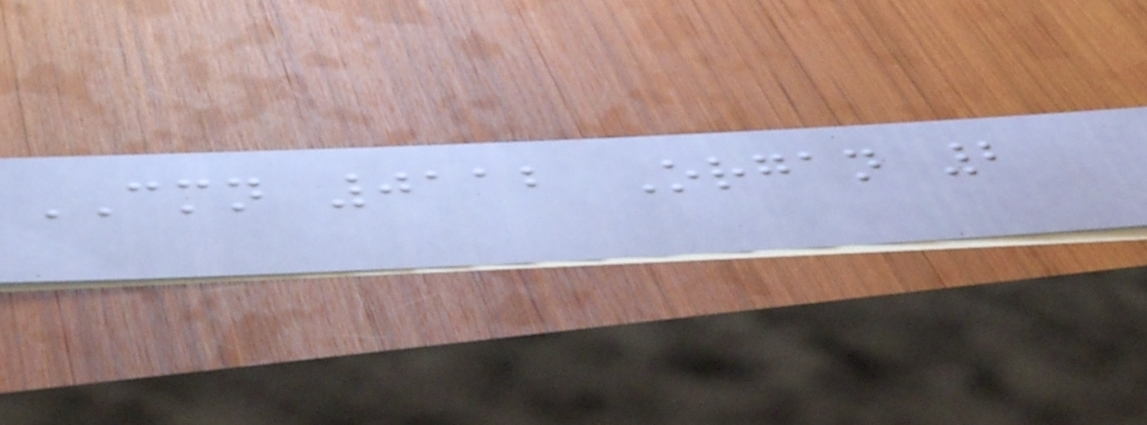CMN 0112 Organ 2
